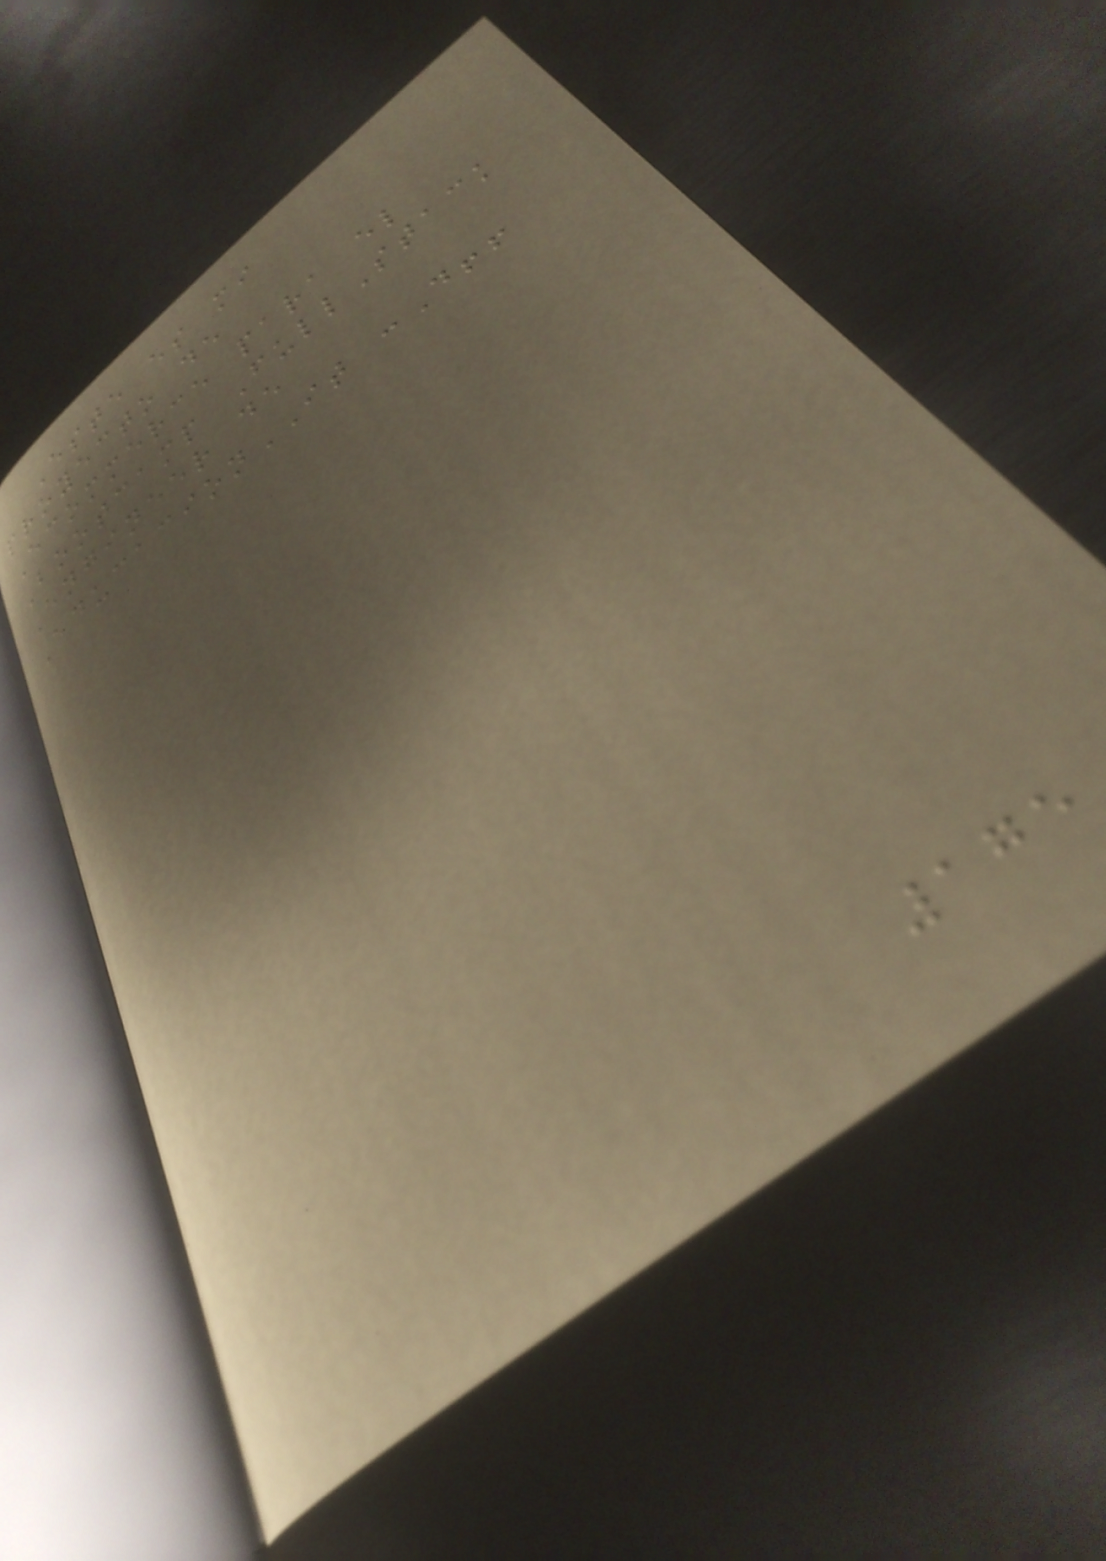Este es mi
proyecto de
Ecommerce para el
Bootcamp FullStack
Engineer de
EducacionIT :D!!
175
